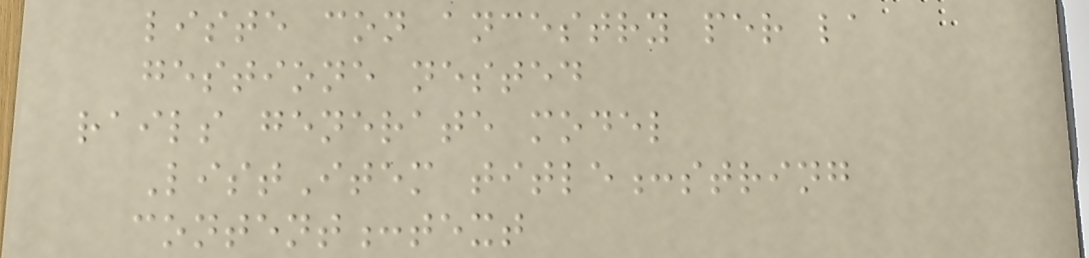liste con ancestry per la
gestione nested
rails generate model
ListItem title:string
content:text
